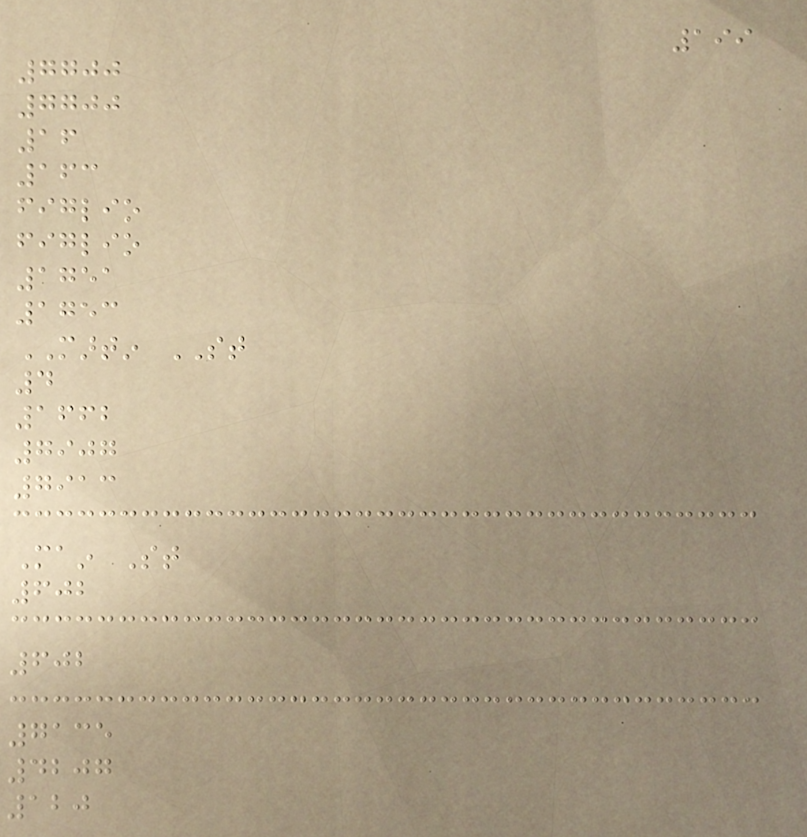199
7700
7700
16
163
figlio
figlio
1751
1753
MARTIN ST
4
1662
7907
7913
Main St
602
602
7135
4207
120
